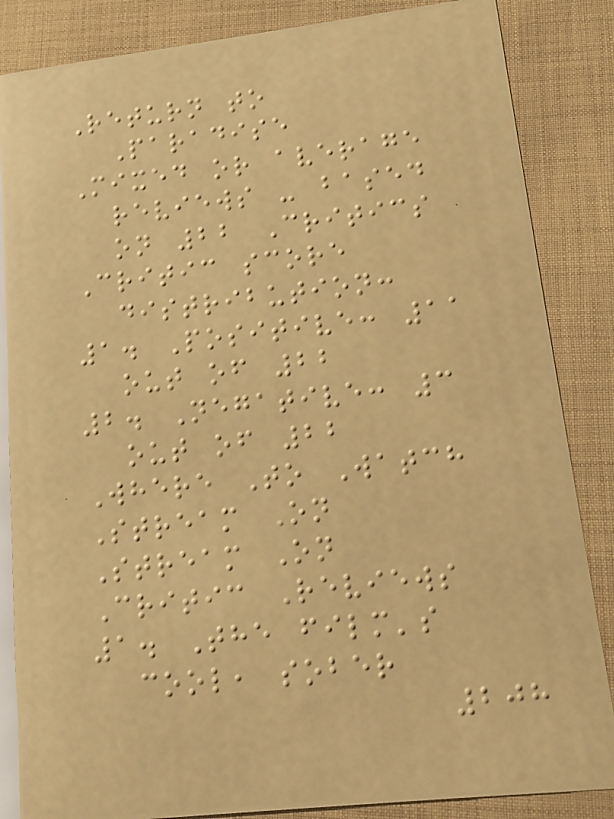Return to
Paradise
Mixed or average
reviews - based
on 22 Critics
Critic score
distribution:
1. Positive: 11
out of 22
2. Negative: 3
out of 22
Where To Watch
Stream On
Stream On
Critic Reviews
1. The film's
cool, sober
208
